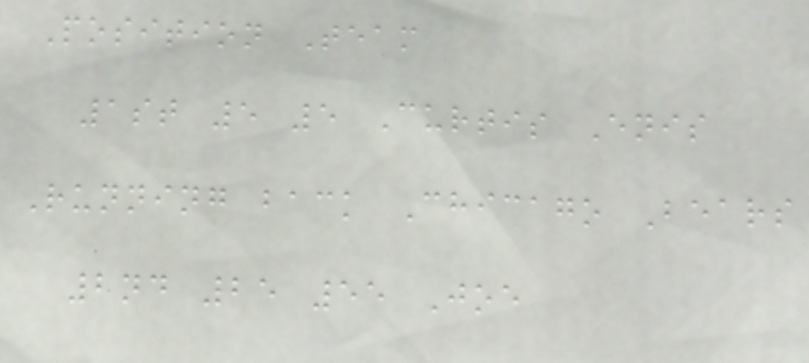Position Team
1st 5 5 Curtis Enis
Running back Chicago Bears
2nd 25 55 Joe
